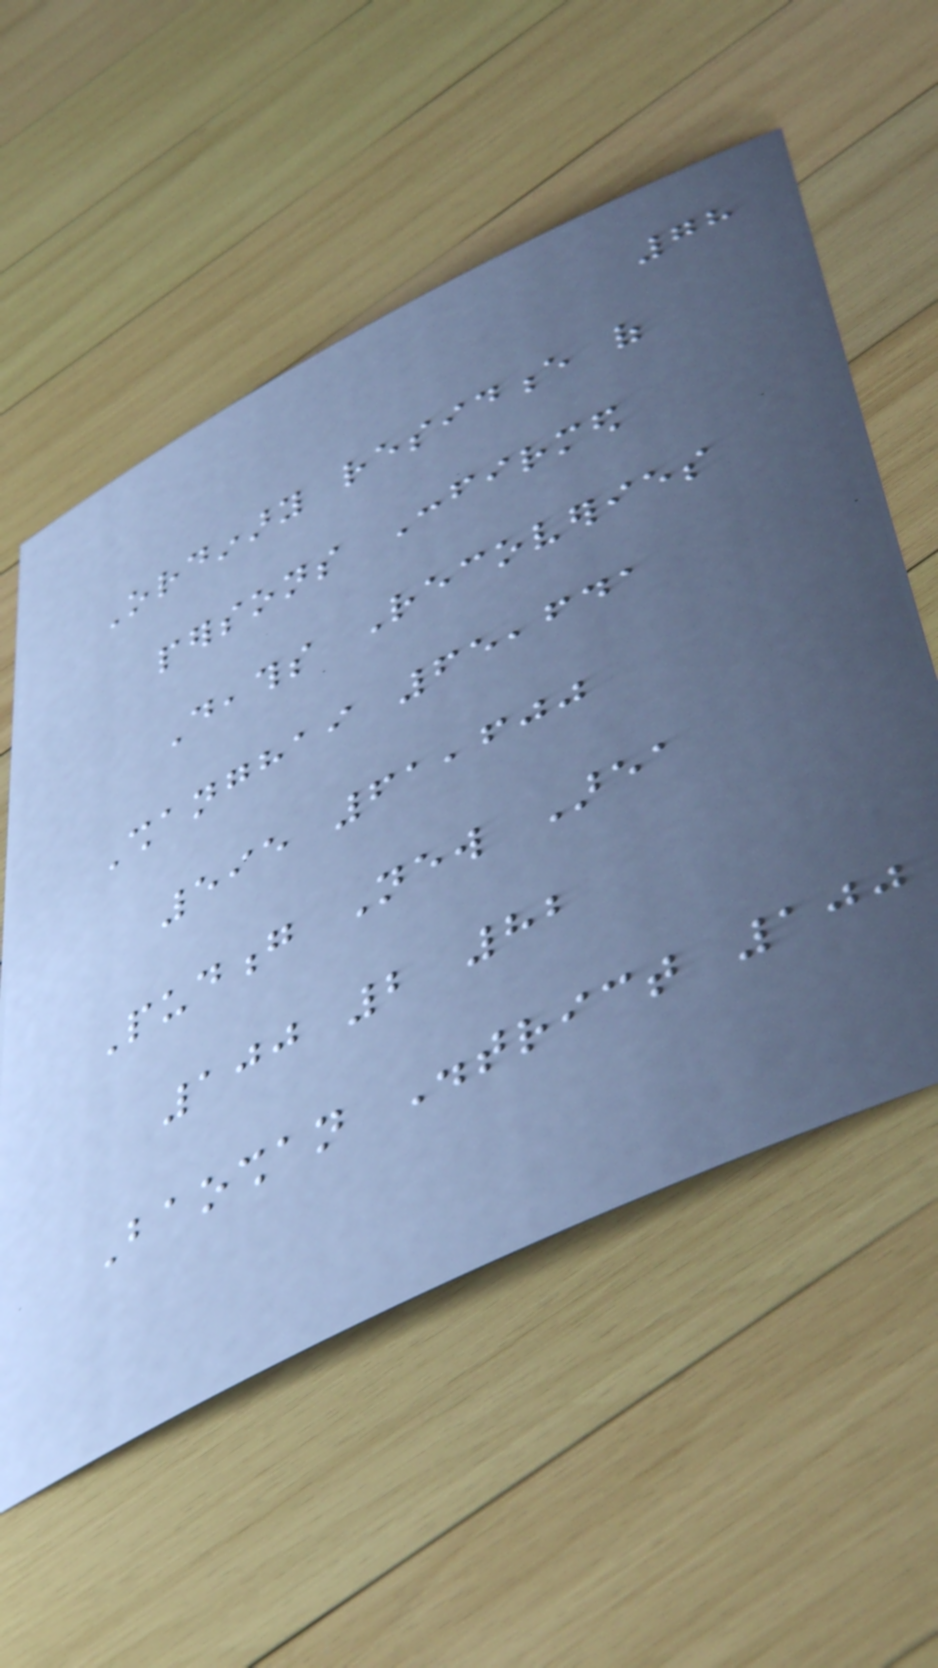78
Ordinary residence of
persons Confirmed
Deaths Recoveries
Shanghai 65,641
595 61,600
Pudong New Area
100 2 82
Baoshan District 100
